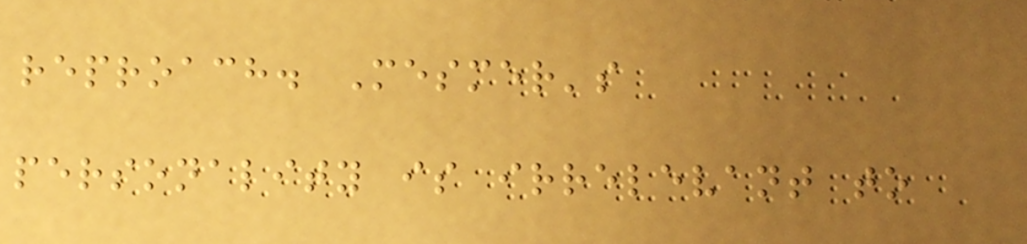reproach. Mesmer's
personality is irrelevant to
